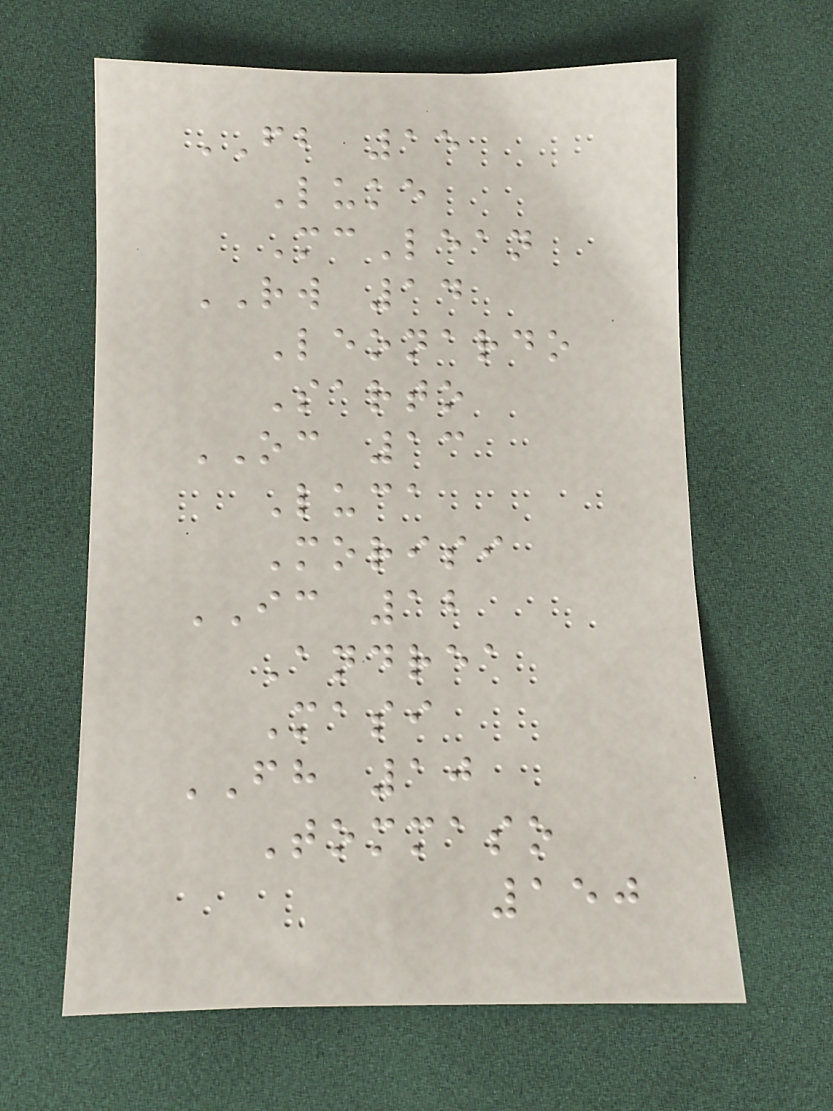FB 15
Luke
McLean
RW 14
Leonardo
Sarto
OC 13
Luca
Morisi
IC 12
Andrea
Masi
FH 10
Tommaso
150
